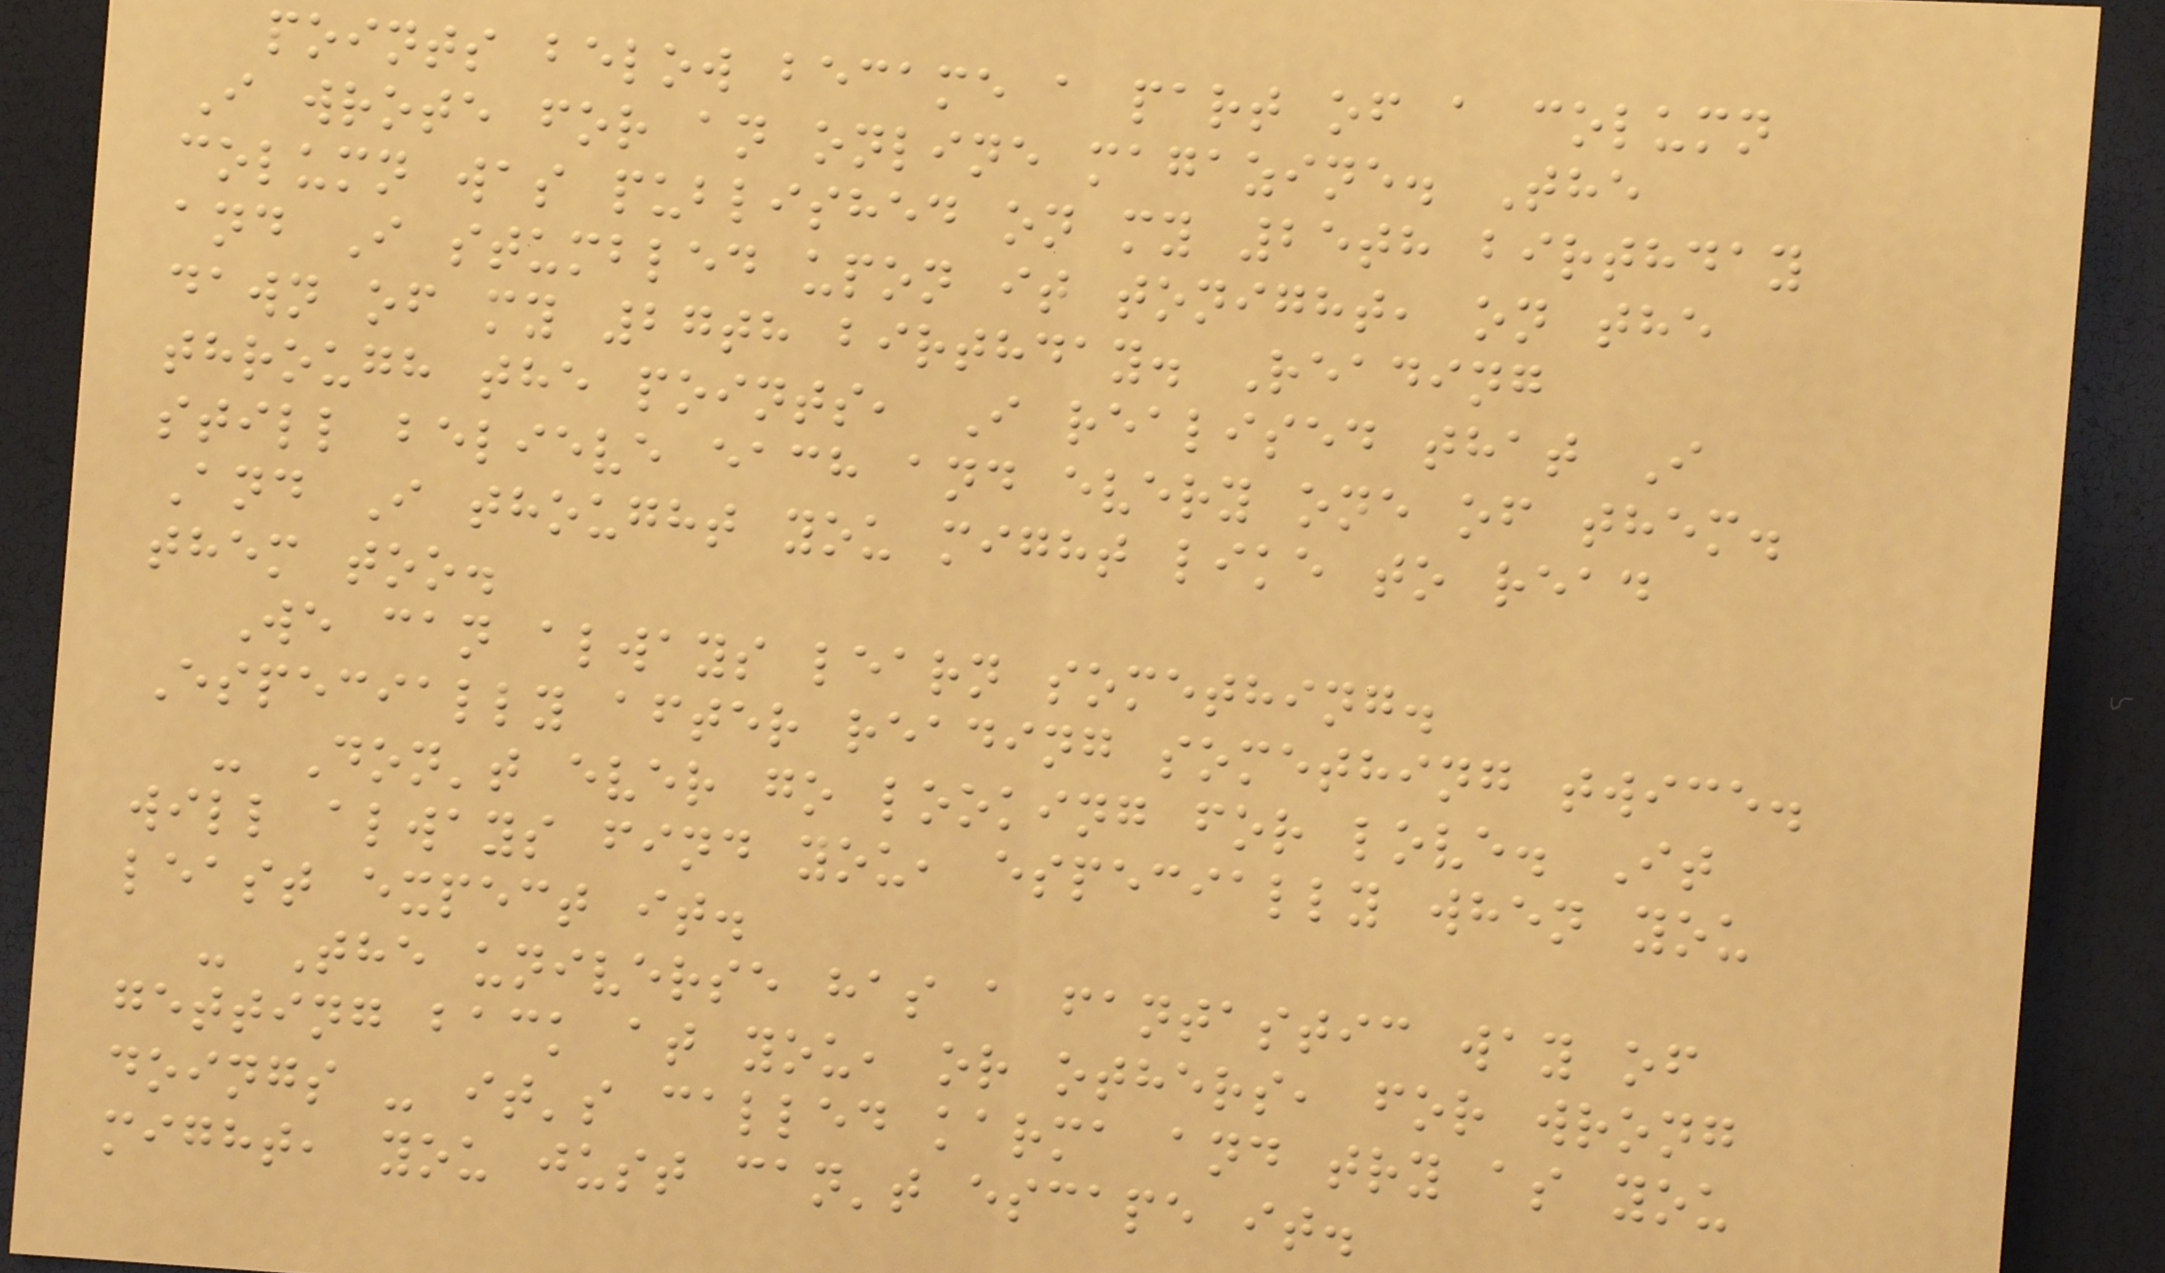points below became a part of a column
I wrote for an online magazine. The
column was published on my 25th birthday
and I stumbled upon it tonight, on the
dawn of my 27th birthday. Reading
through the points, I realised that I
still believe each and every one of them.
And I thought you might like to read
them too.
We can always learn something.
Especially after reading something twice.
- Don't ever go looking for love. It
will always find you, especially when you
least expect it.
- The universe has a fantastic way of
getting back at you, or others, for wrong
doings - it's called karma and try as you
might, you just can't escape it.
